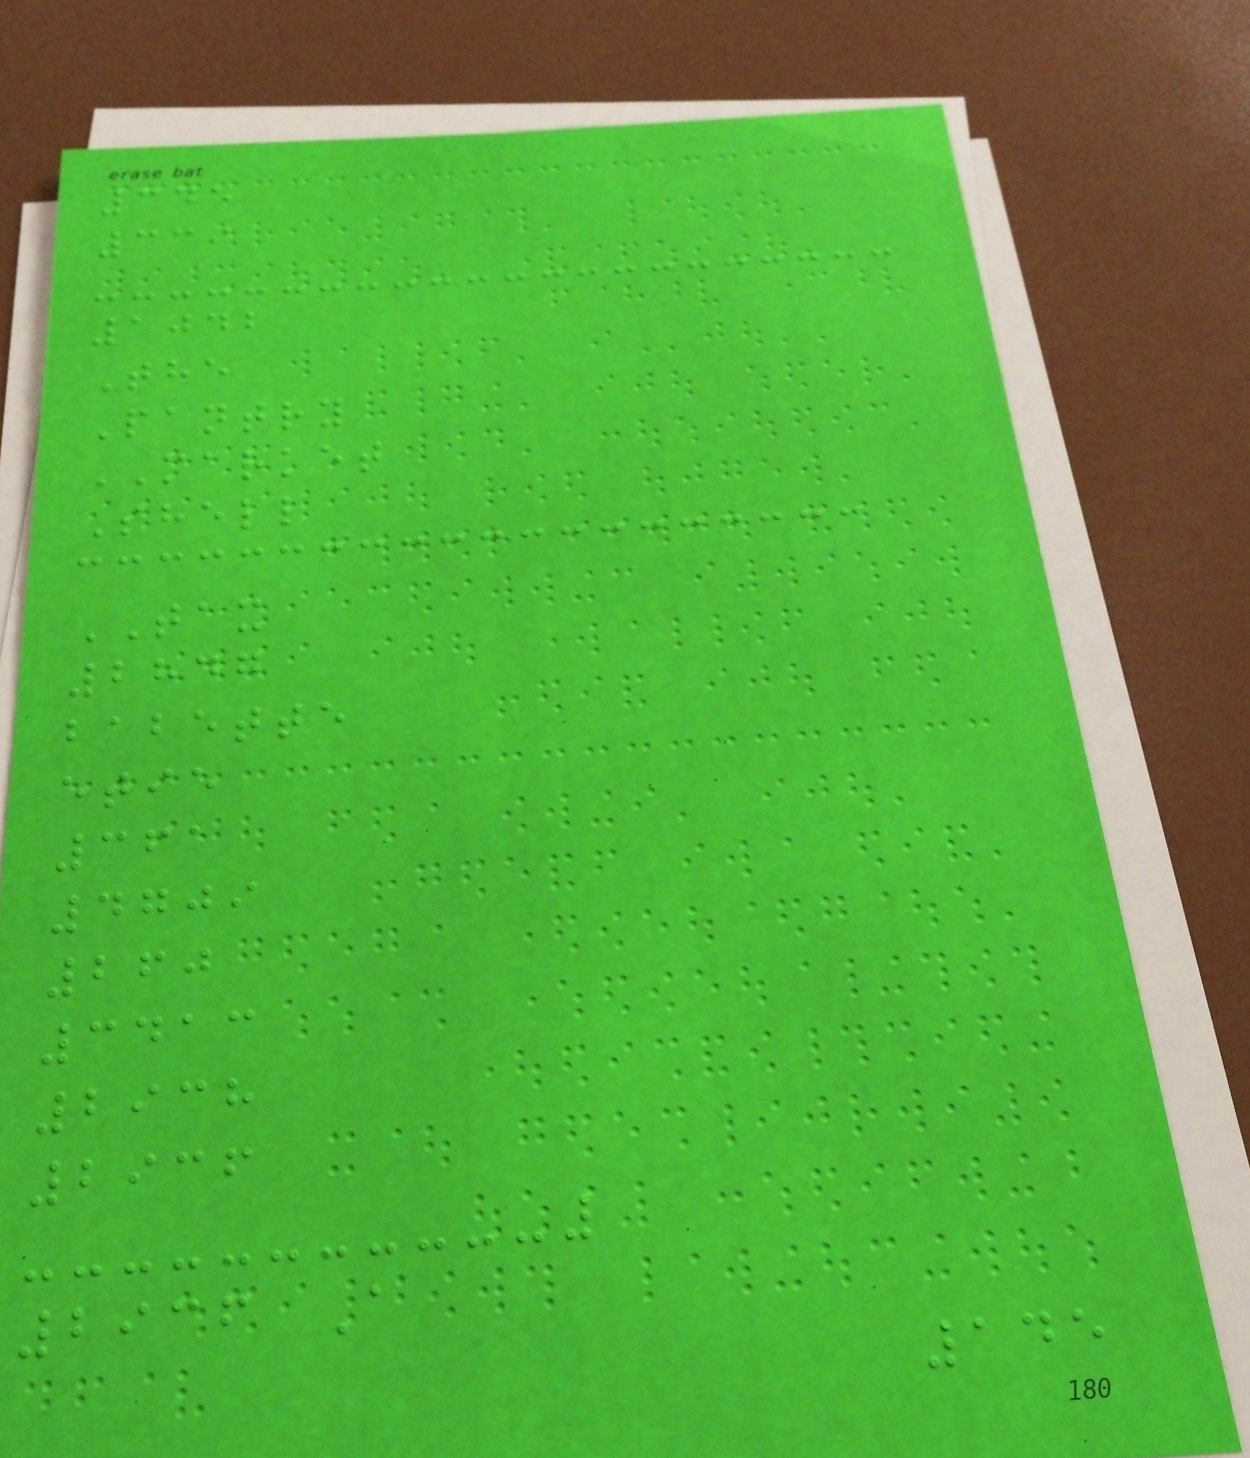345
339
1042
The
Pantry
MARKET
Shell
TAX
2847
babette
etie
361
4709
260
3413
2938
2936
2936 A
145
